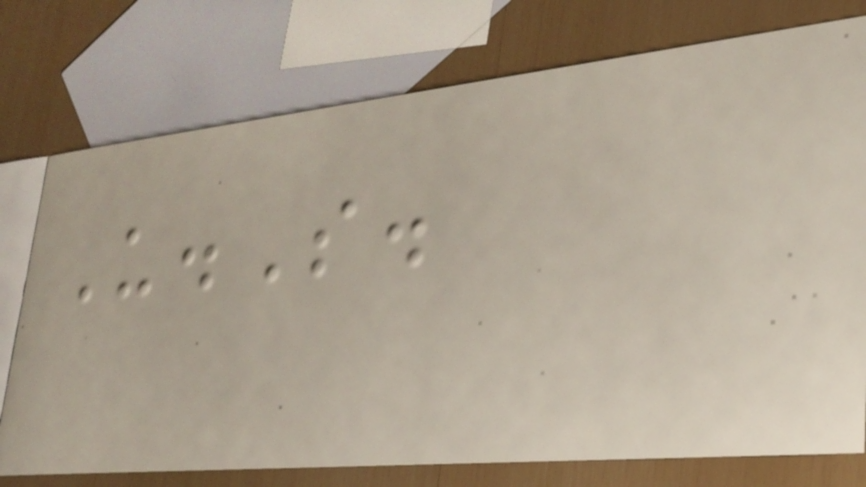U.S.
